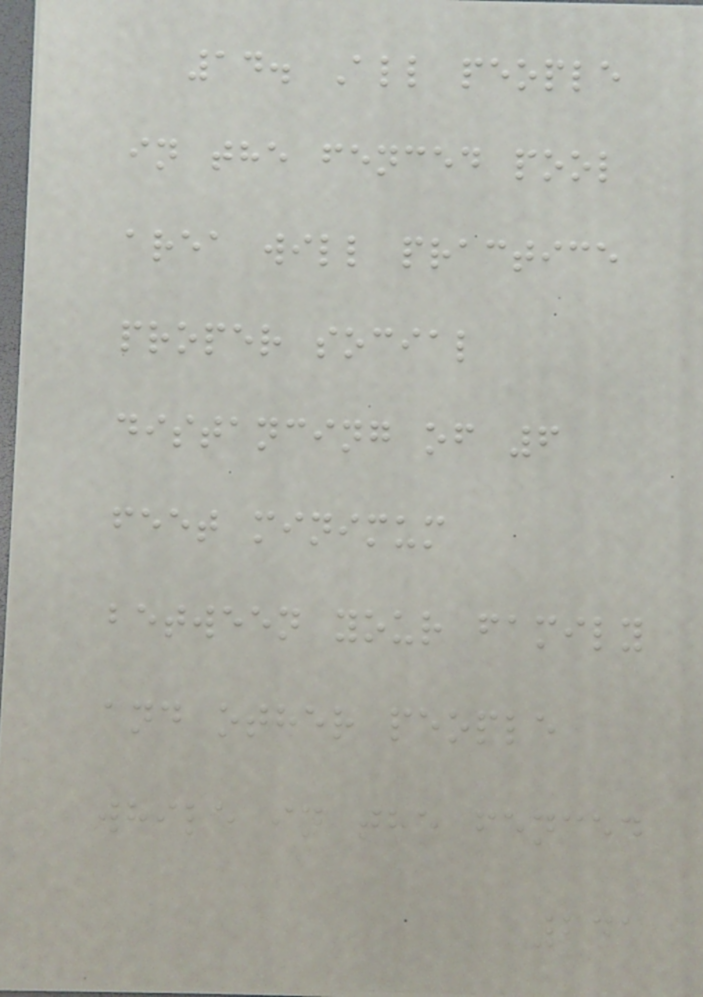14. All people
in the fenced pool
area will practice
proper social
distancing of 6
feet minimum
between your family
and other people
while in the fenced
241
